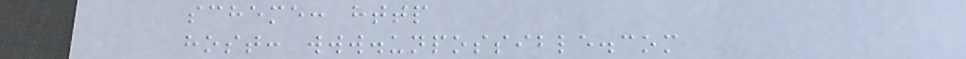scheme: http
host: www.unpossible.com
